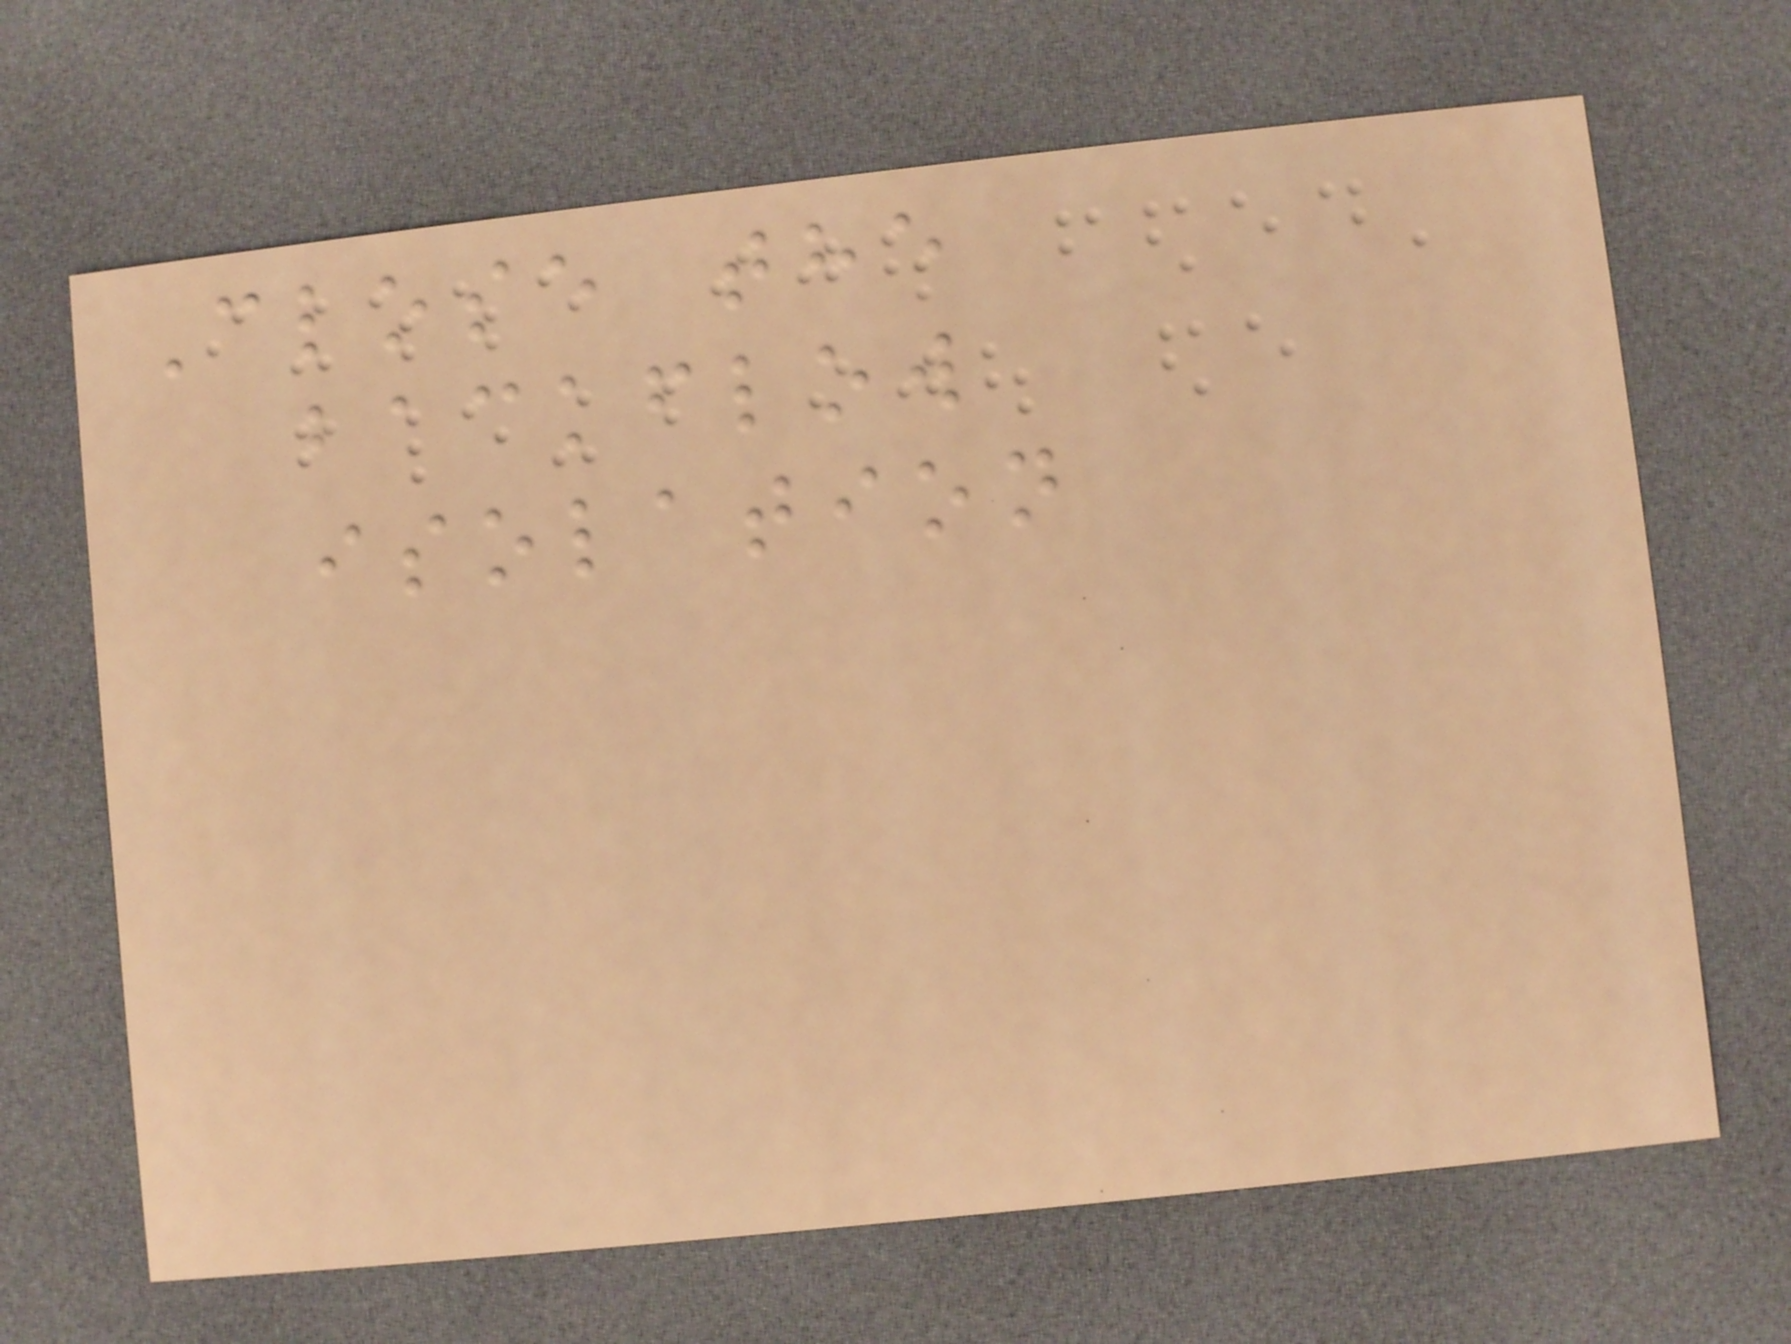Close the
backflow
isolation
